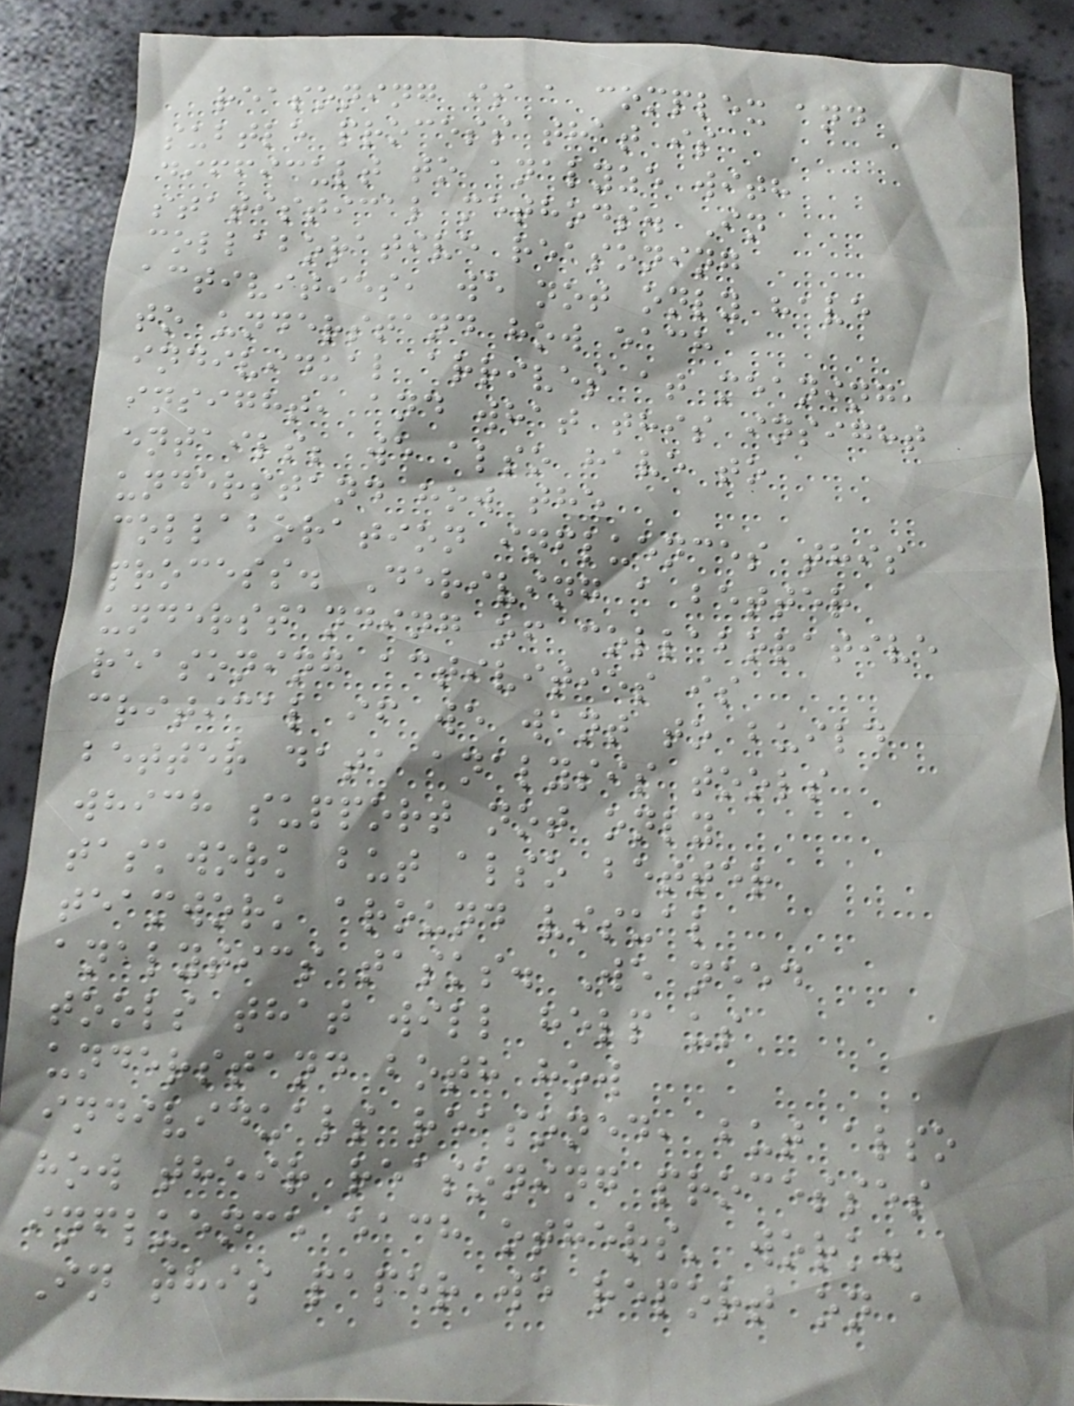reasoning is a complex and
subtle process that is
difficult to analyze with
statistical methods. In
collaborative reasoning
activities, we not only have
to understand how each
individual arrives at meaning,
insight, and what this insight
entails; we also have to
understand how the
collaboration influences this
process. Deriving a better
understanding of collaborative
reasoning activities is
critical if we want to build
better data analysis tools
which support not only
taskwork but also better
teamwork around visual
analytics tasks. We need
tools that will help us
understand both how
individuals reasoned, but also
how their reasoning processes
influence each others' work.
In this paper we report on a
